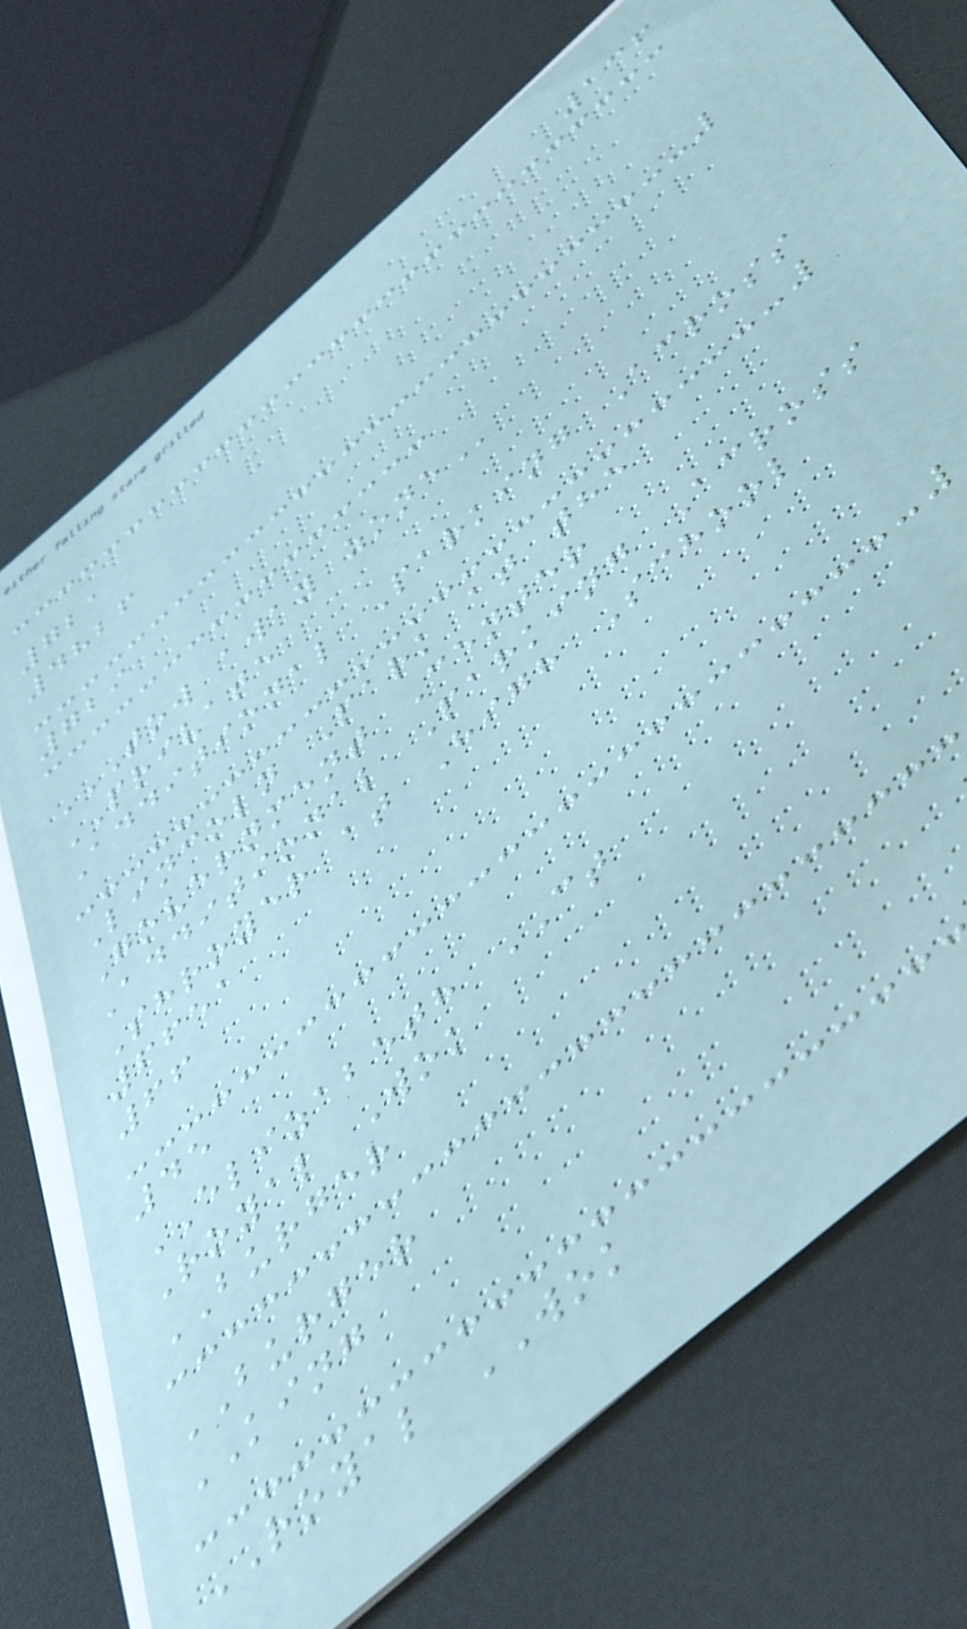136
721
4826
729
TOW AWAY ZONE
PRIVATE
Additional Parking Across
Lincoln Park at the
Government Center
Additional Parking Across
Shroyer at High School
6651
66
45
ELIZABETH CT
Royal Wok
BURGER
BURGER
KING
ROYAL WOK
